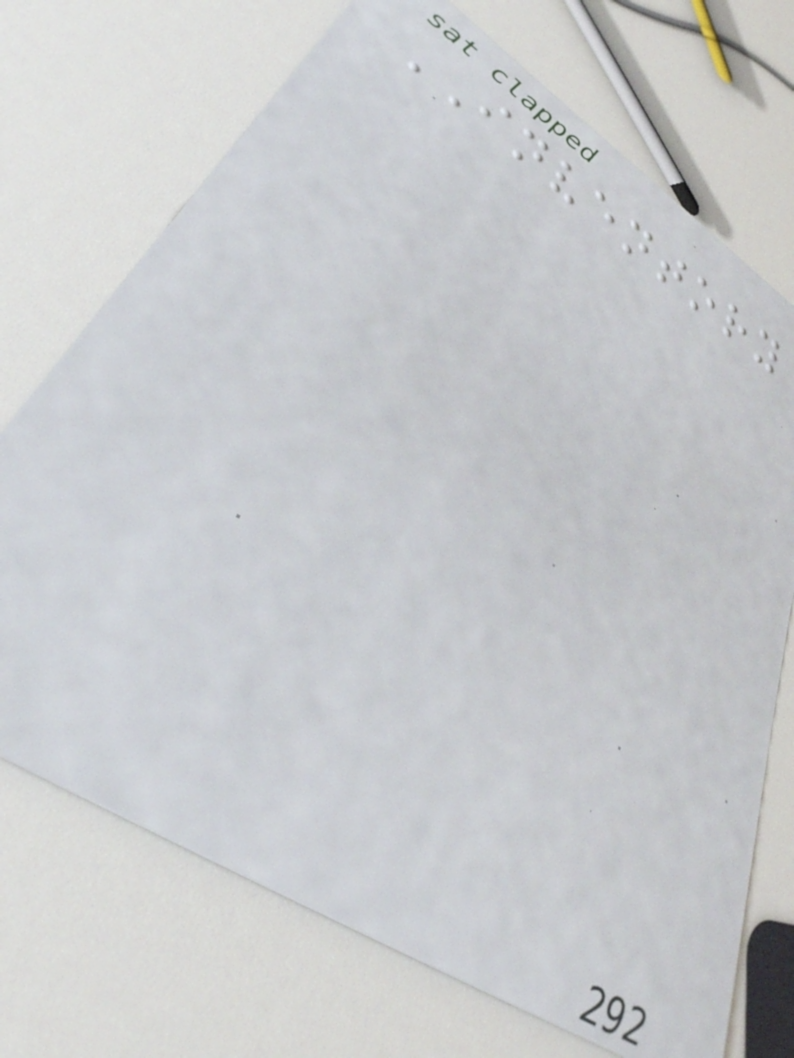INVENTORY
